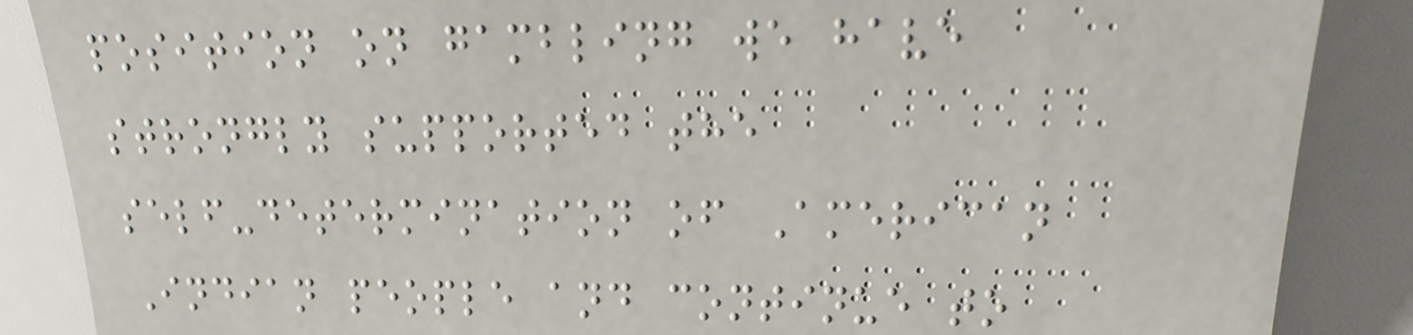position on gambling we have
strongly supported the
self-determination of American
Indian people and continue to
